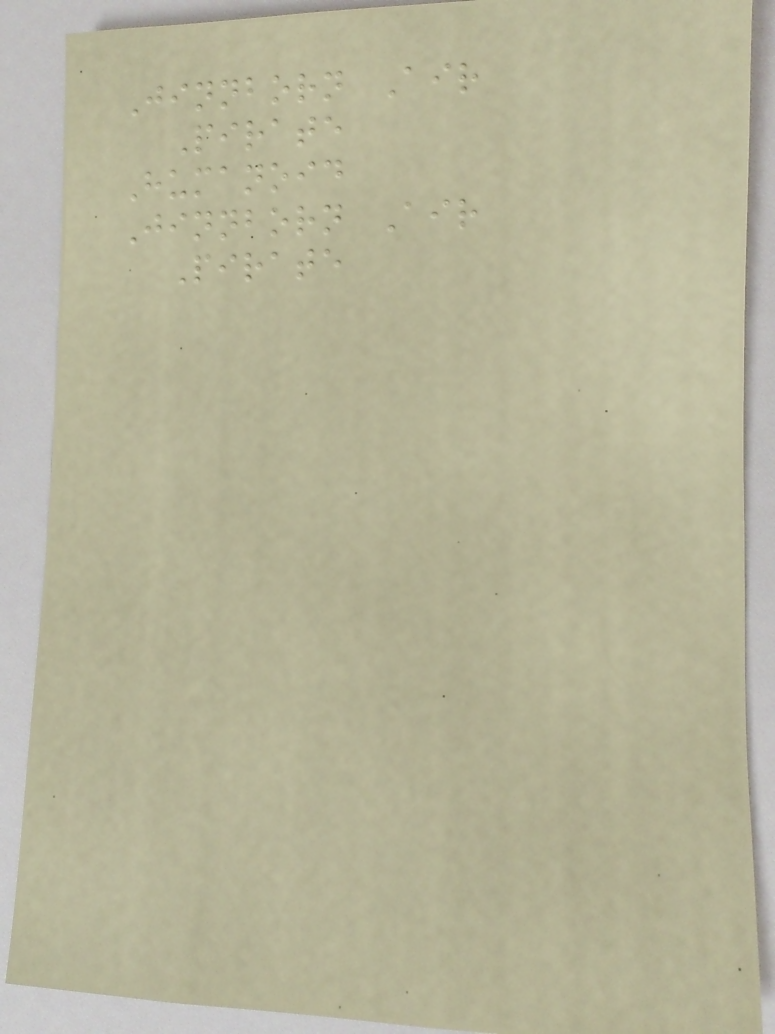Jinnborn Air
Pirate
Humanoid
Jinnborn Air
Pirate
